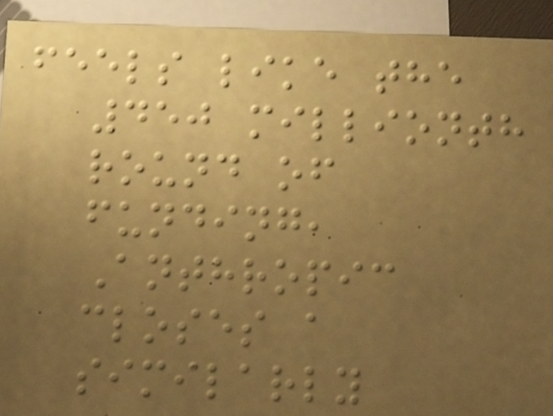feels like the
450 millionth
round of
funding,
Anthropic
closes a
similarly
